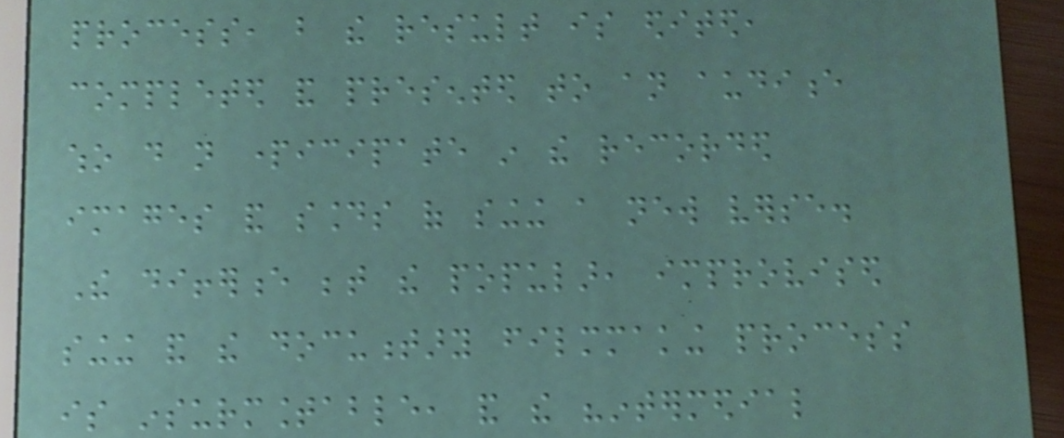process, but the result is edited,
completed and presented to an audience
who do not participate in the recorded
images and sounds of singing a new verse.
The difference between the popular, improvised
singing and the documentary filmmaking process
is insurmountable, and the "intermedial
